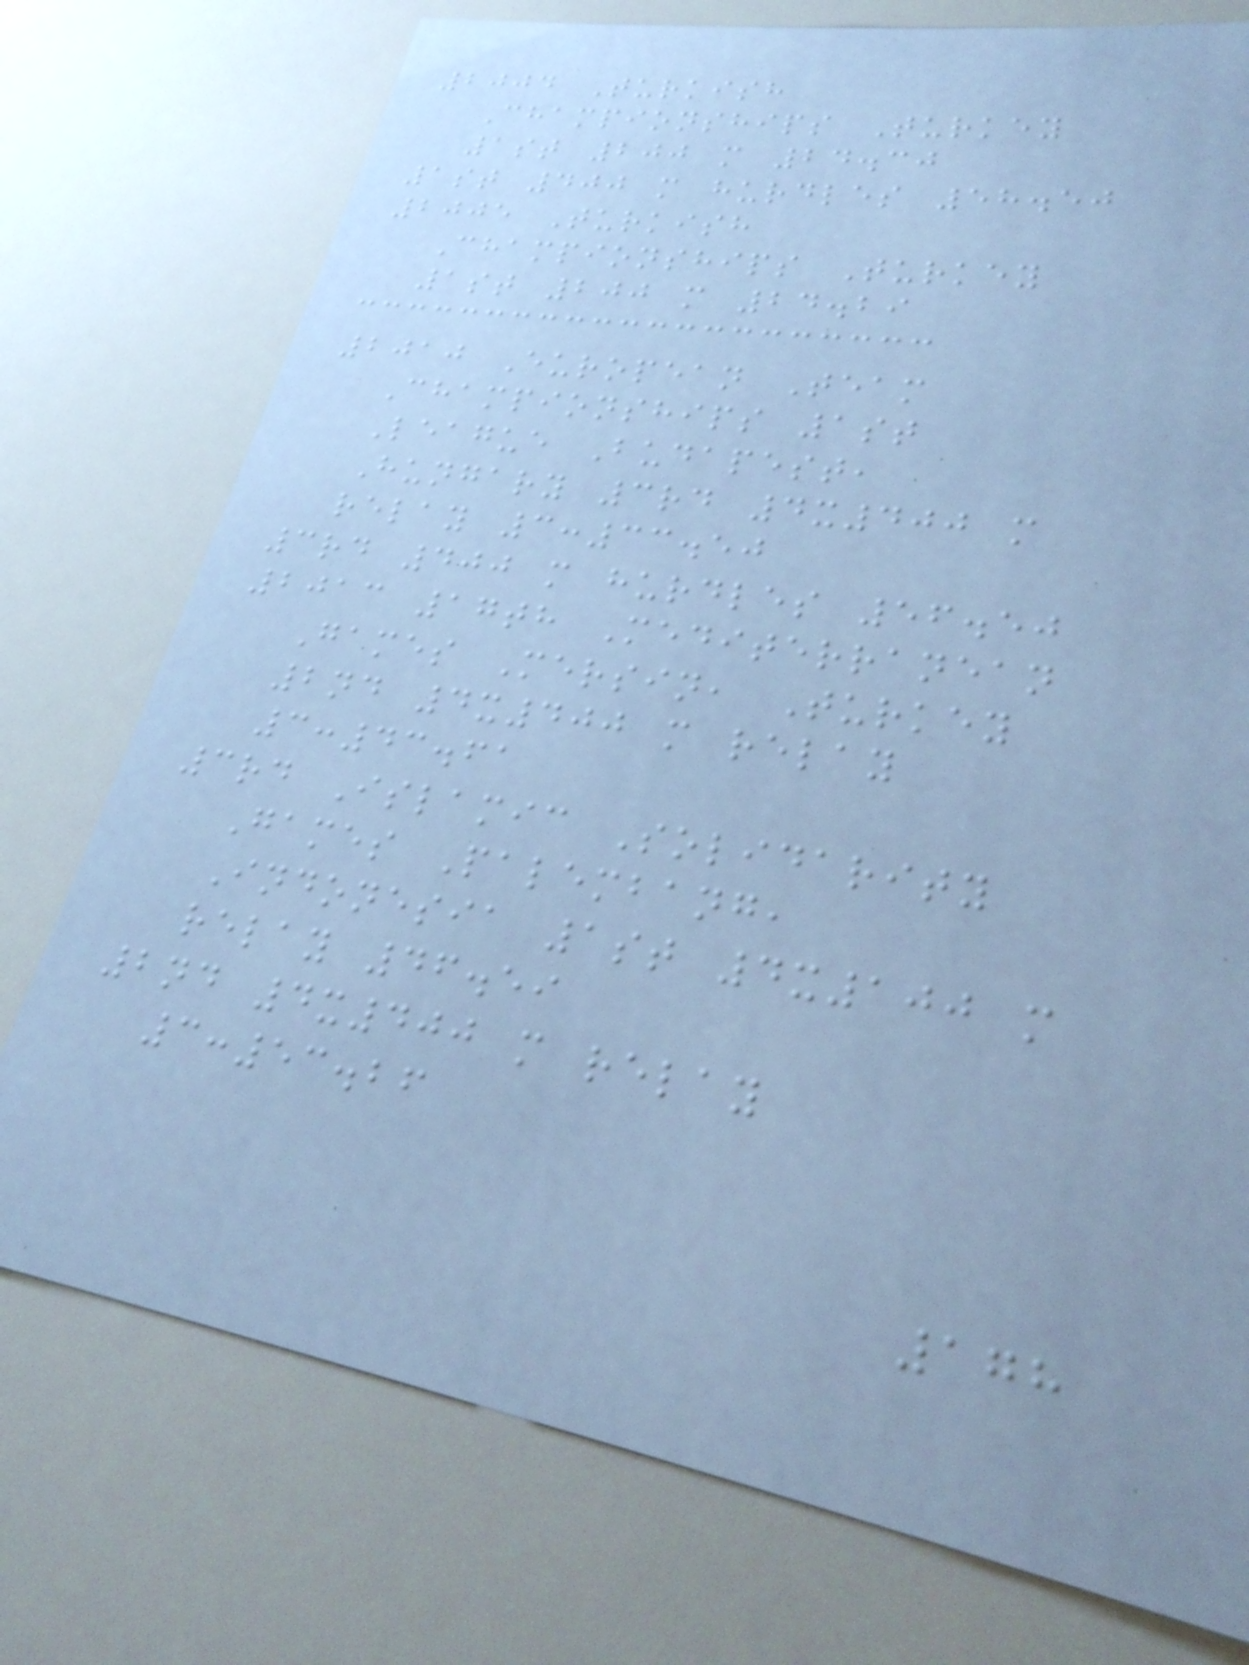2004 Turkish
Championships Turkey
1st 200 m 24.30
1st 400 m hurdles 58.50
2005 Turkish
Championships Turkey
1st 200 m 24.29
2010 European Team
Championships 1st
League Budapest,
Hungary 3rd 4x400 m
relay 3:33.50
3rd 400 m hurdles 56.50
2013 17th Mediterranean
Games Mersin, Turkey
2nd 4x400 m relay
3:43.61
3rd Islamic Solidarity
Games Palembang,
Indonesia 1st 4x100 m
relay 46.59
2nd 4x400 m relay
3:53.26
178
